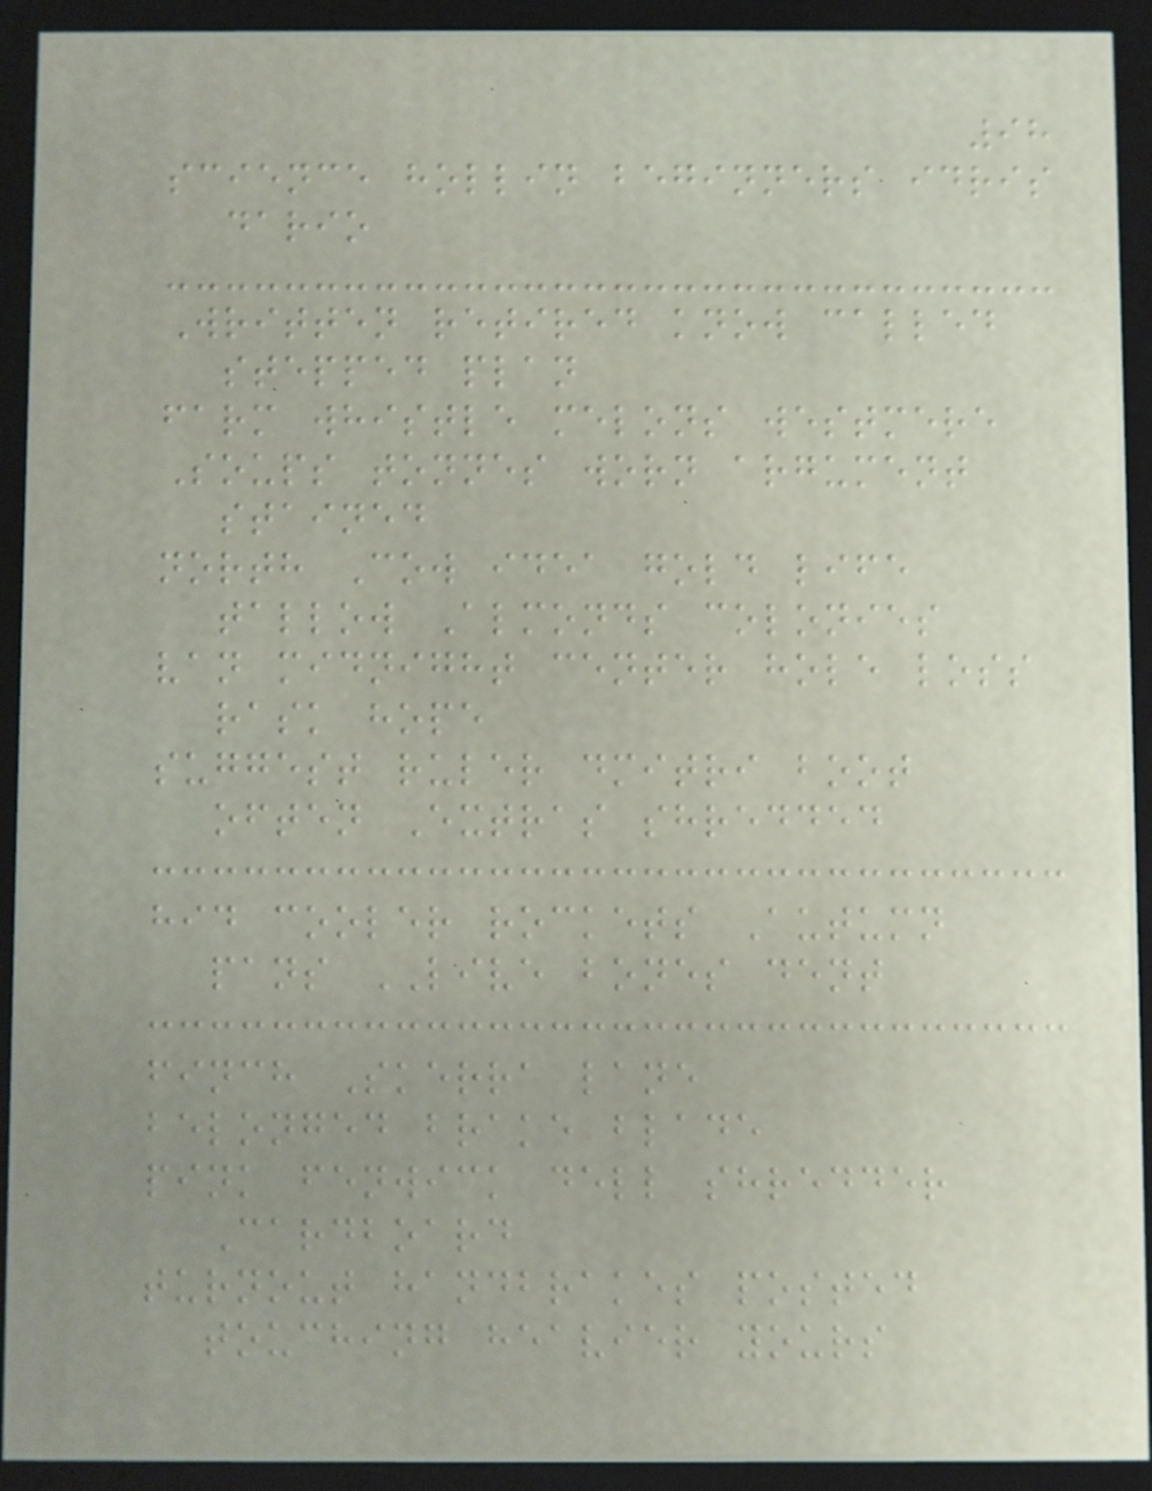98
science hollin beginners idris
dario
Written retired know called
stepped plan
farm whistle melons westmere
Soups tonnes worn argument
stained
north Cow idea gold life
tallow Almonds colonies
van midnight center hole loss
rask hope
suggest ruler dmitri boot
often Extras shredded
hid cooler rockets Autumn
pans LIVE bones dent
finch Skerra lane
belonged brake blade
pink fenwick dell shredder
Cardboard
turnout handbrakes posted
touching heavier yours
